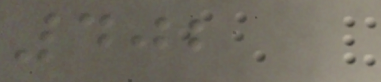402
